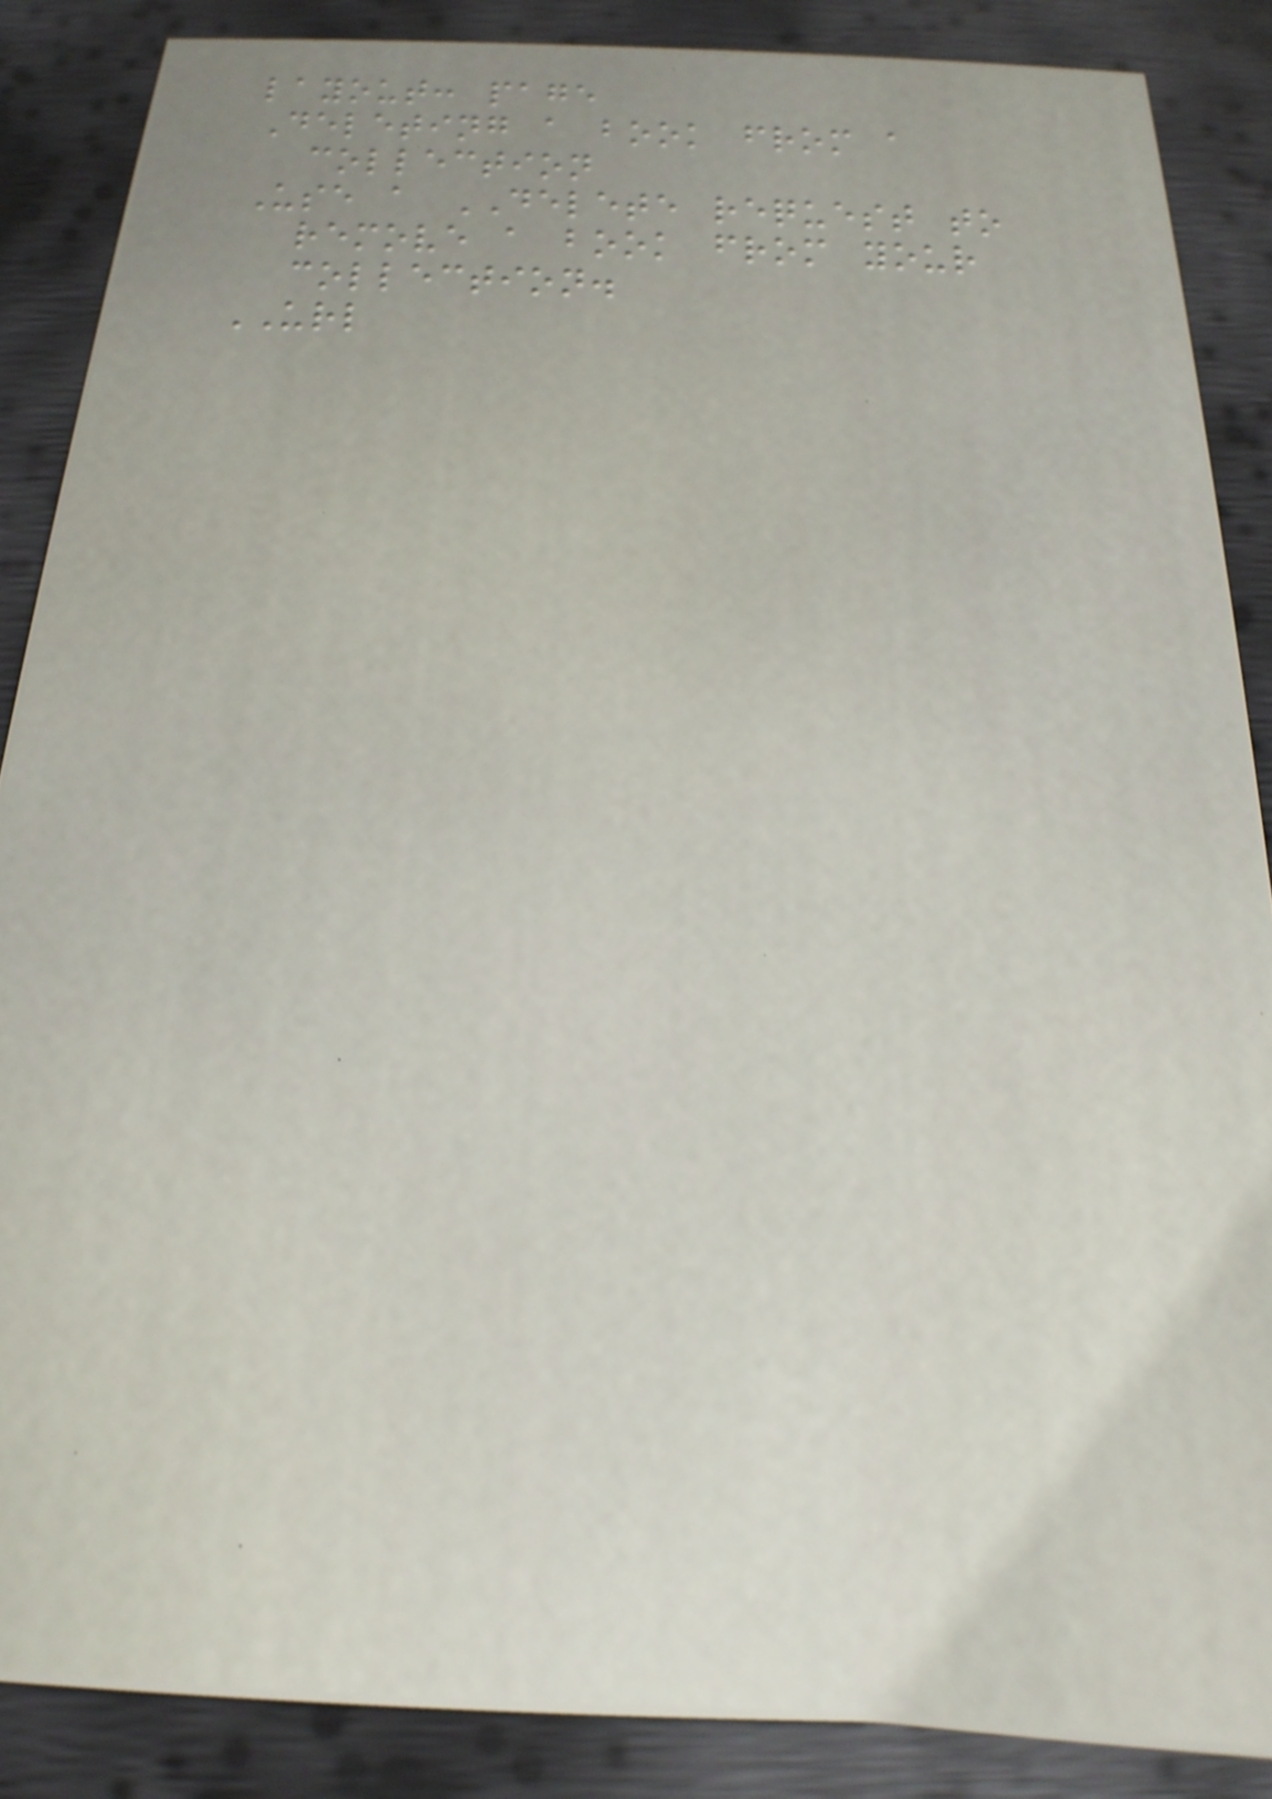layout: page
Deleting a book from a
collection
Use a DELETE request to
remove a book from your
collection.
URL
